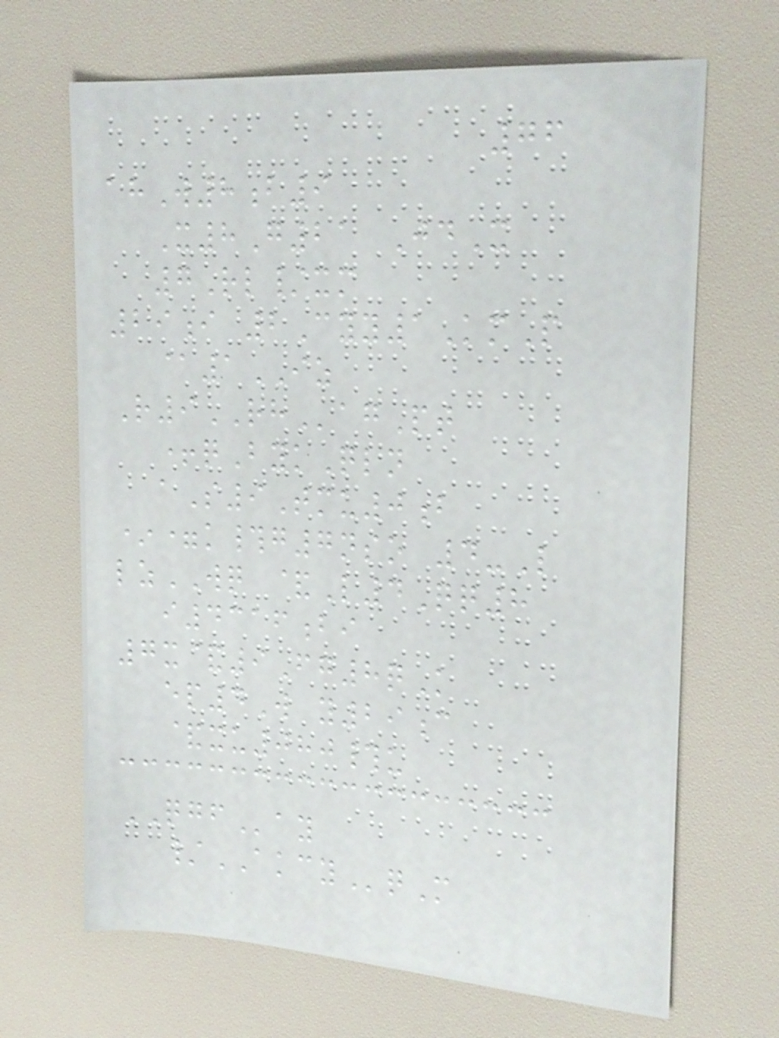76
ahW8b9
X8G21 JdX
7Rl/xm
29i 2Cyy1KmP
@1IZ
R9RHagPt
+qBykQln
aS9Tmu0b
*=k#g7nso 4-L
lzWQ &L4Qq8
i4316bi
7x&9Fg8qK
ep4W y29c
&xu080#u
QGFay
/AKCYqM
